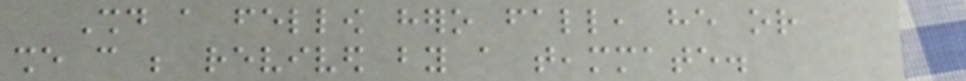Should a fellow hero fall, he or
she can be revived by a teammate.
